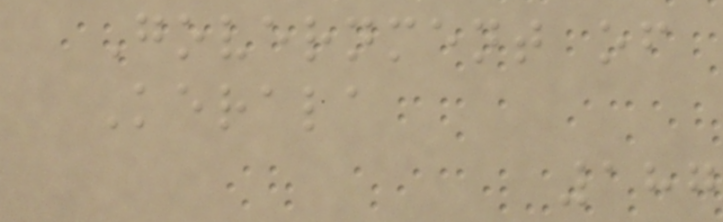Government of
Kerala
187
